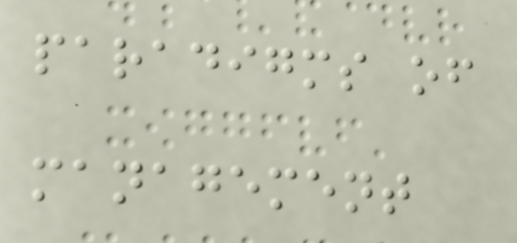paradigms of
management
